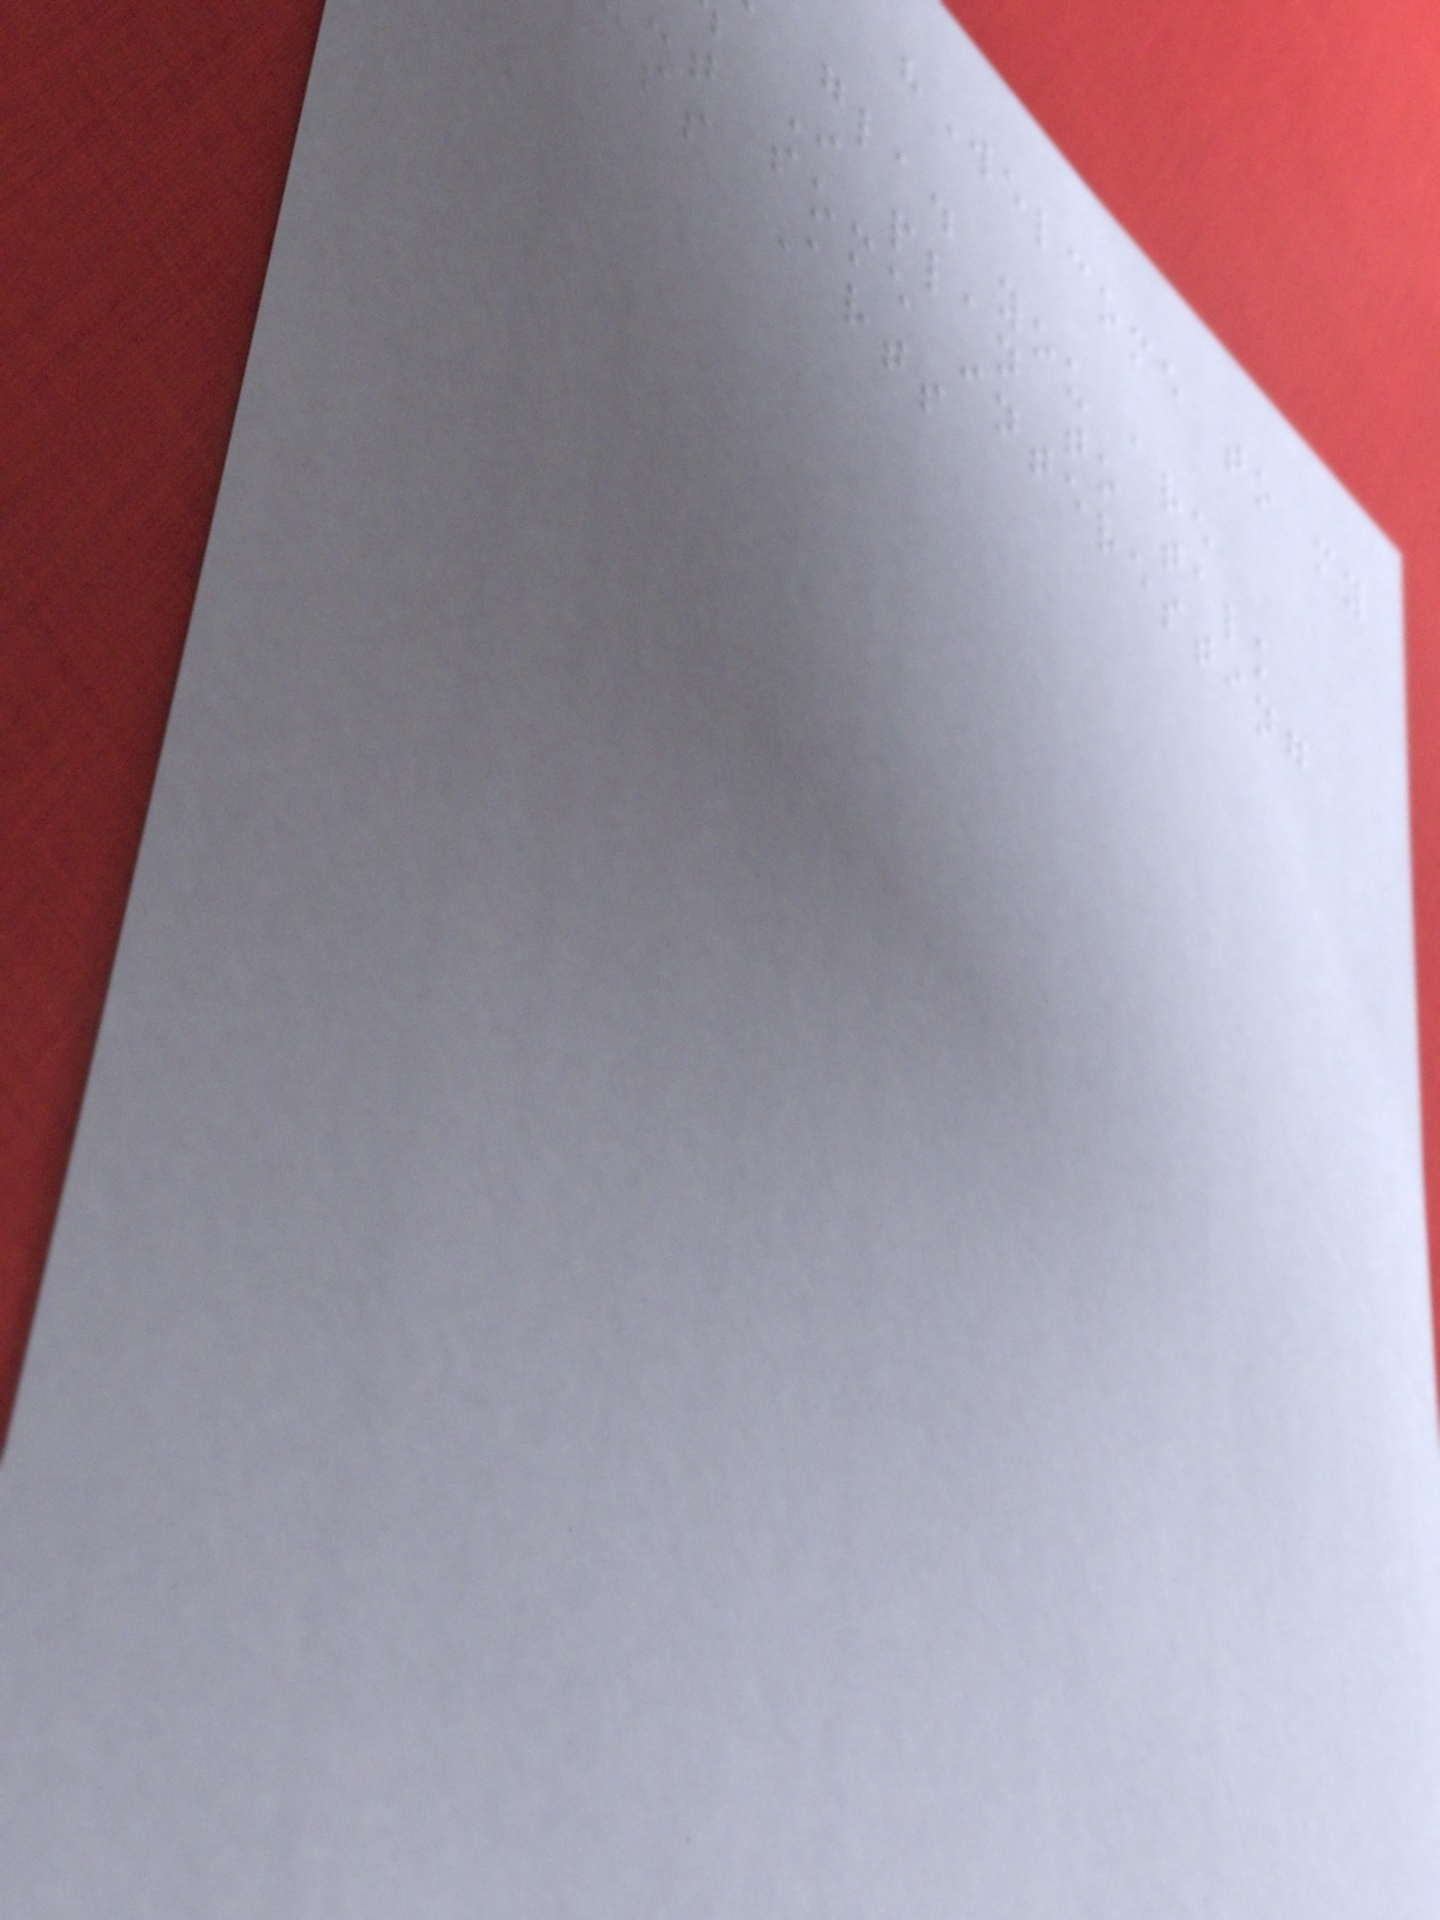"Welcome to my
glad you are
I plan to talk
t some interesting
ss Arts
